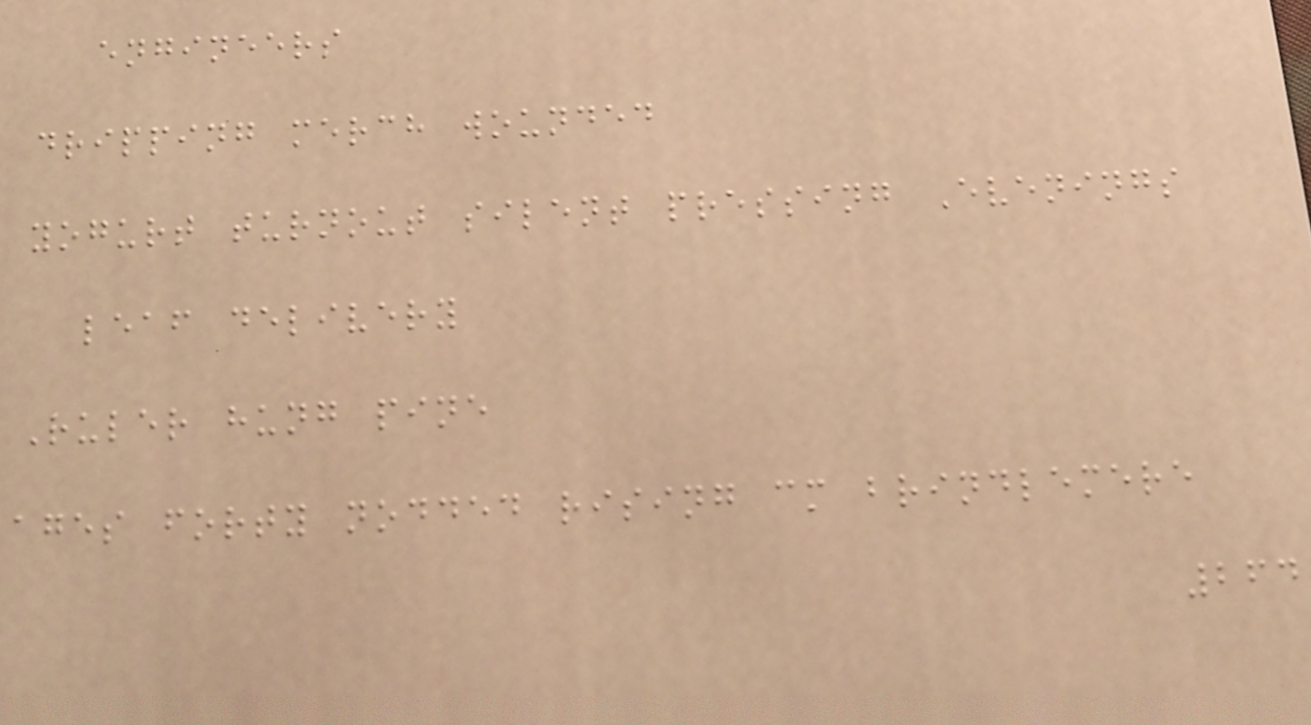engineers
dripping merch wounded
yogurt turnout silent pressing Evenings
leaf delivery
Ruler hung pine
ages forty nodded rising cm brindlemere
264
